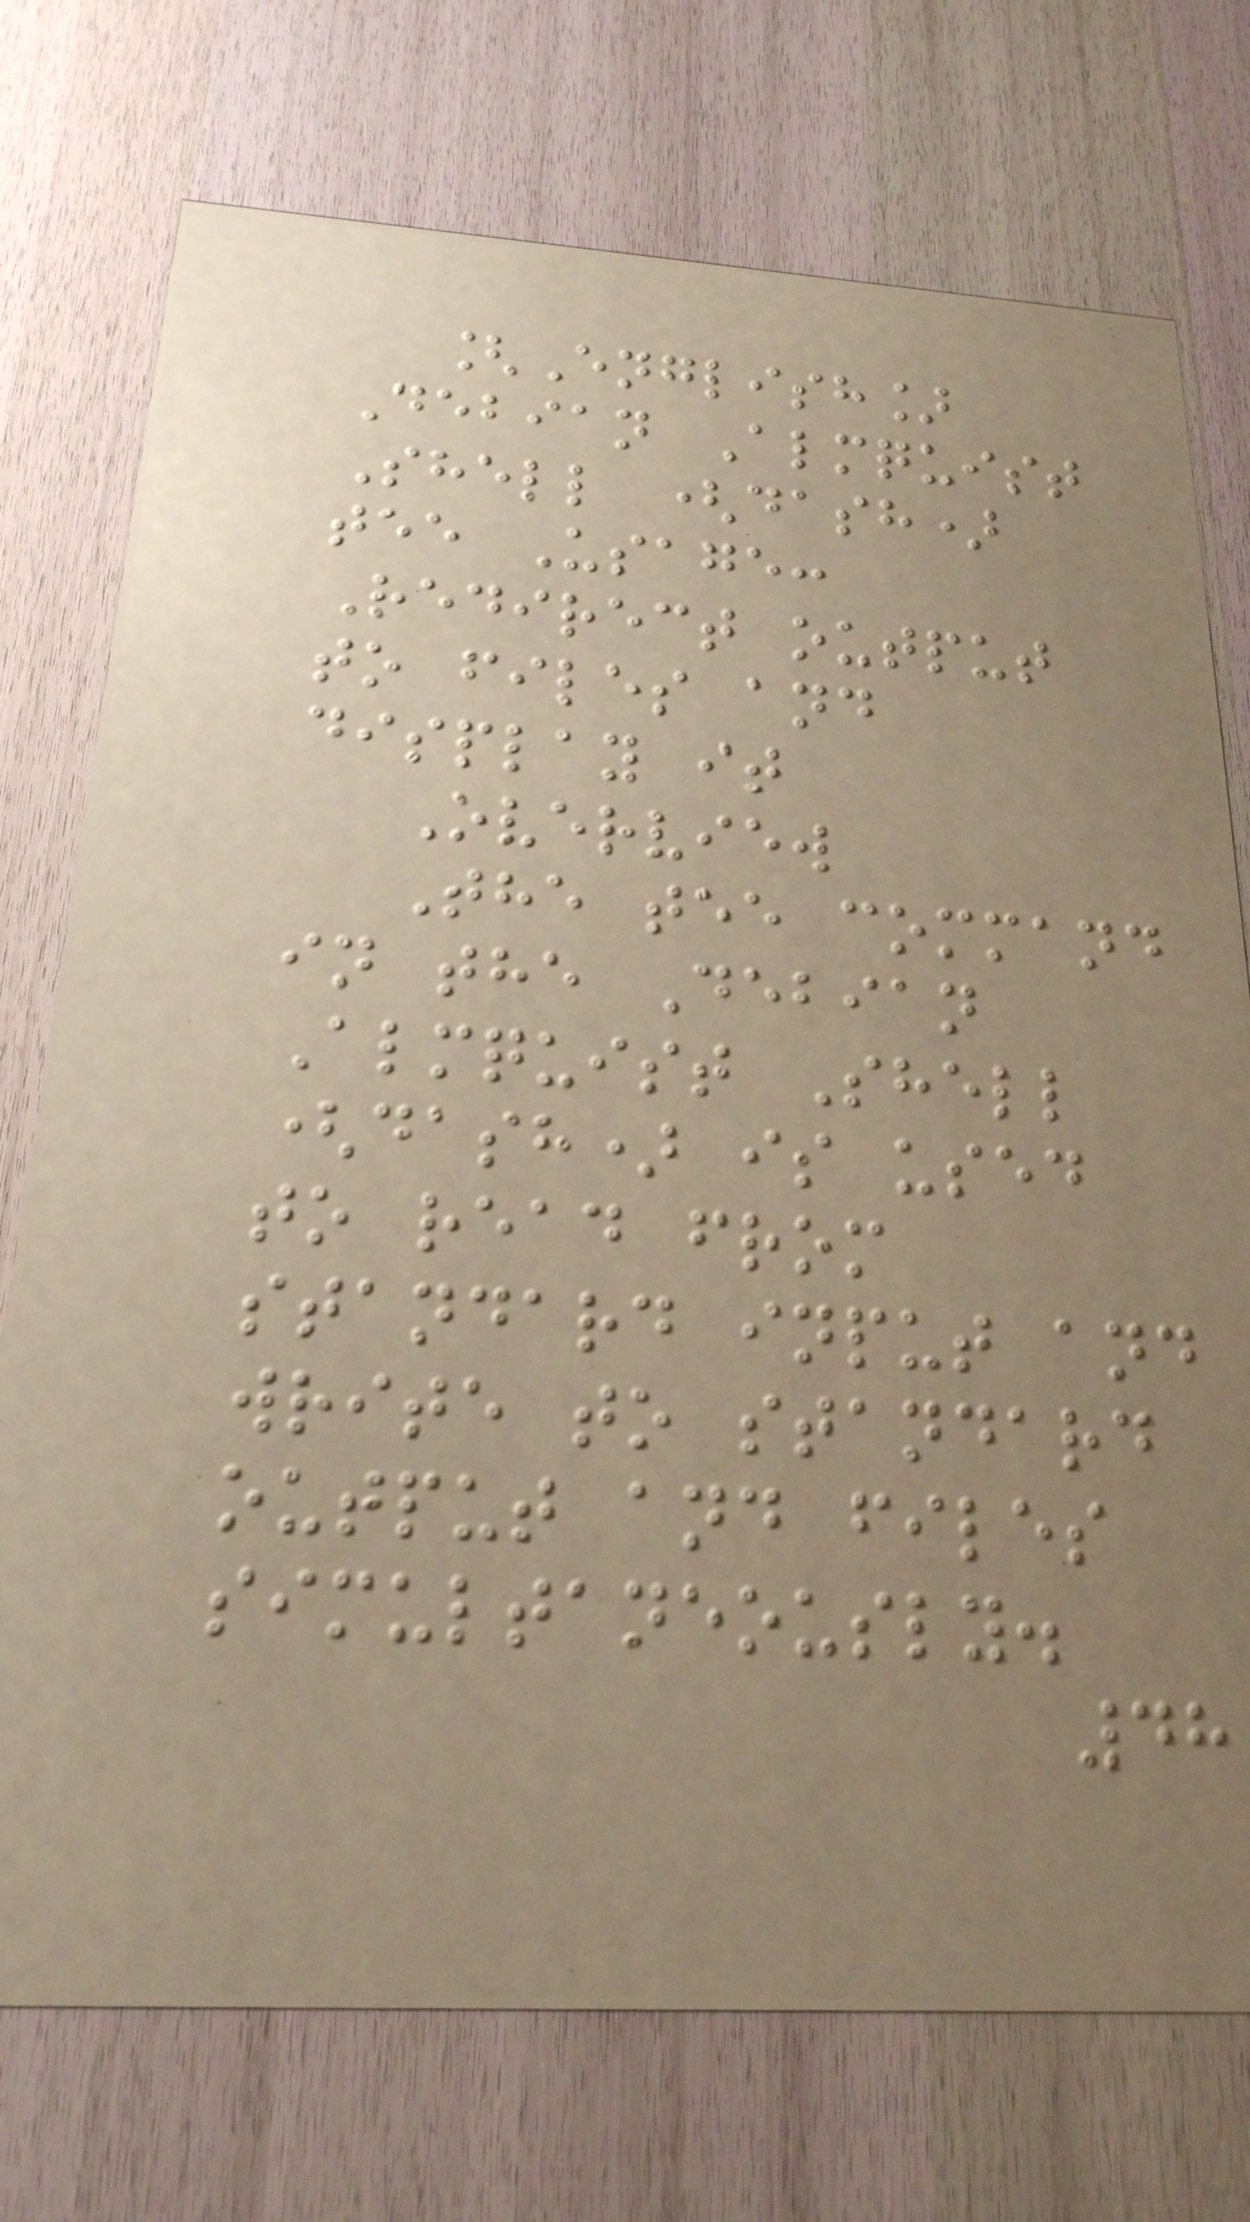[English]
Debian Almquist
Shell (dash)
tee Usage:
Redirect output
to files and
display it
Overview
The tee command
in the Debian
Almquist Shell
(dash) is used
to read from
standard input and
write to standard
output and files
simultaneously.
48
